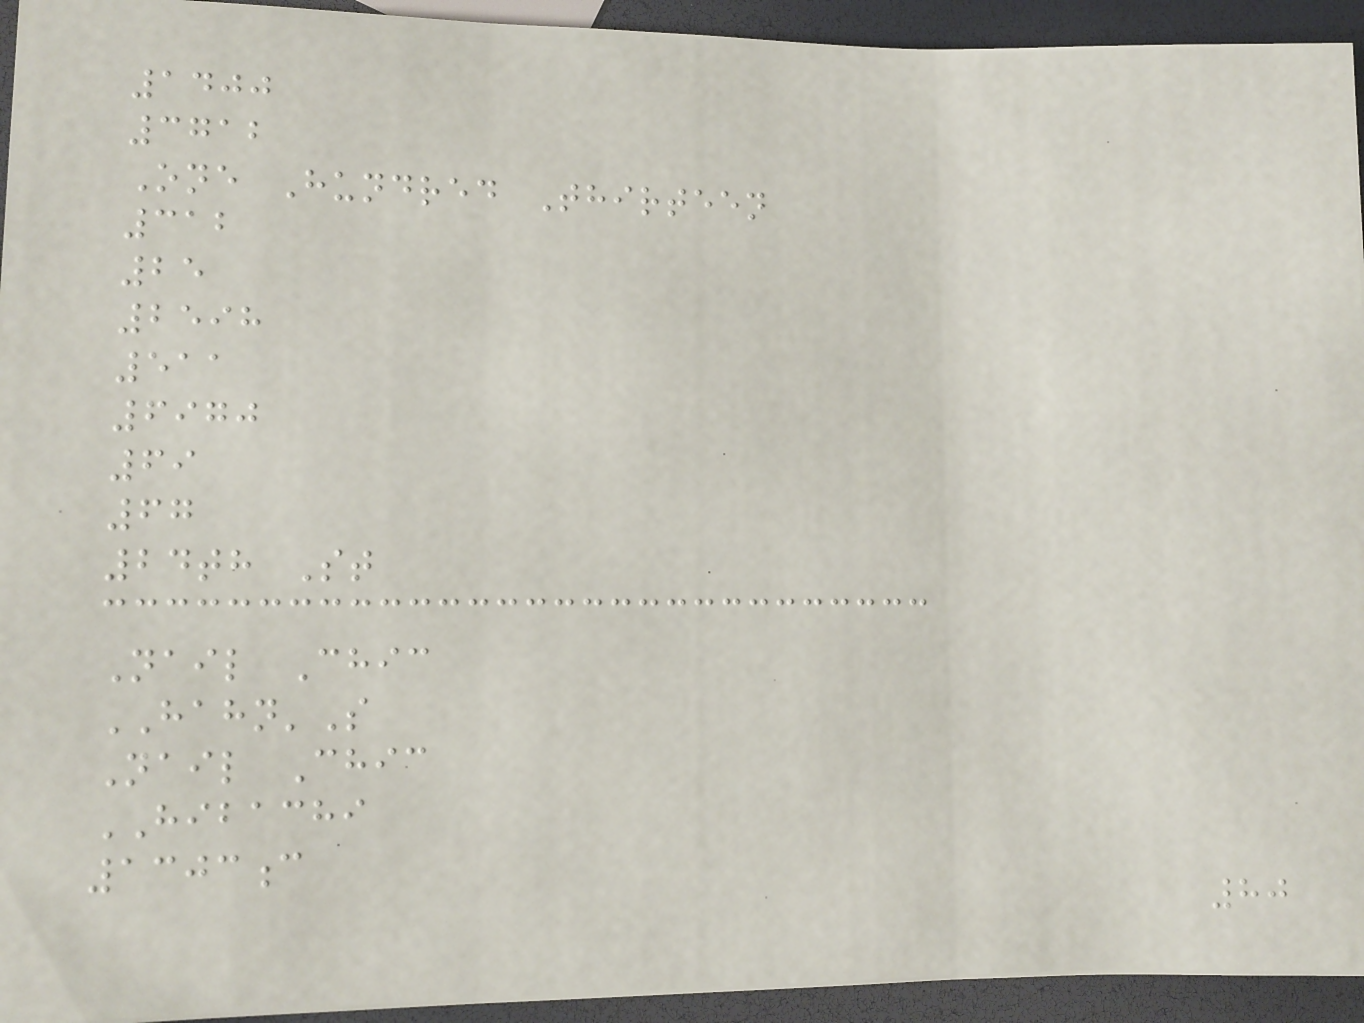1400
3712
One Hundred Thirteen
312
25
2598
511
6970
69
67
24th St
Nail Chic
HAHN'S
Nail Chic
HIBACHI
1303c
80
